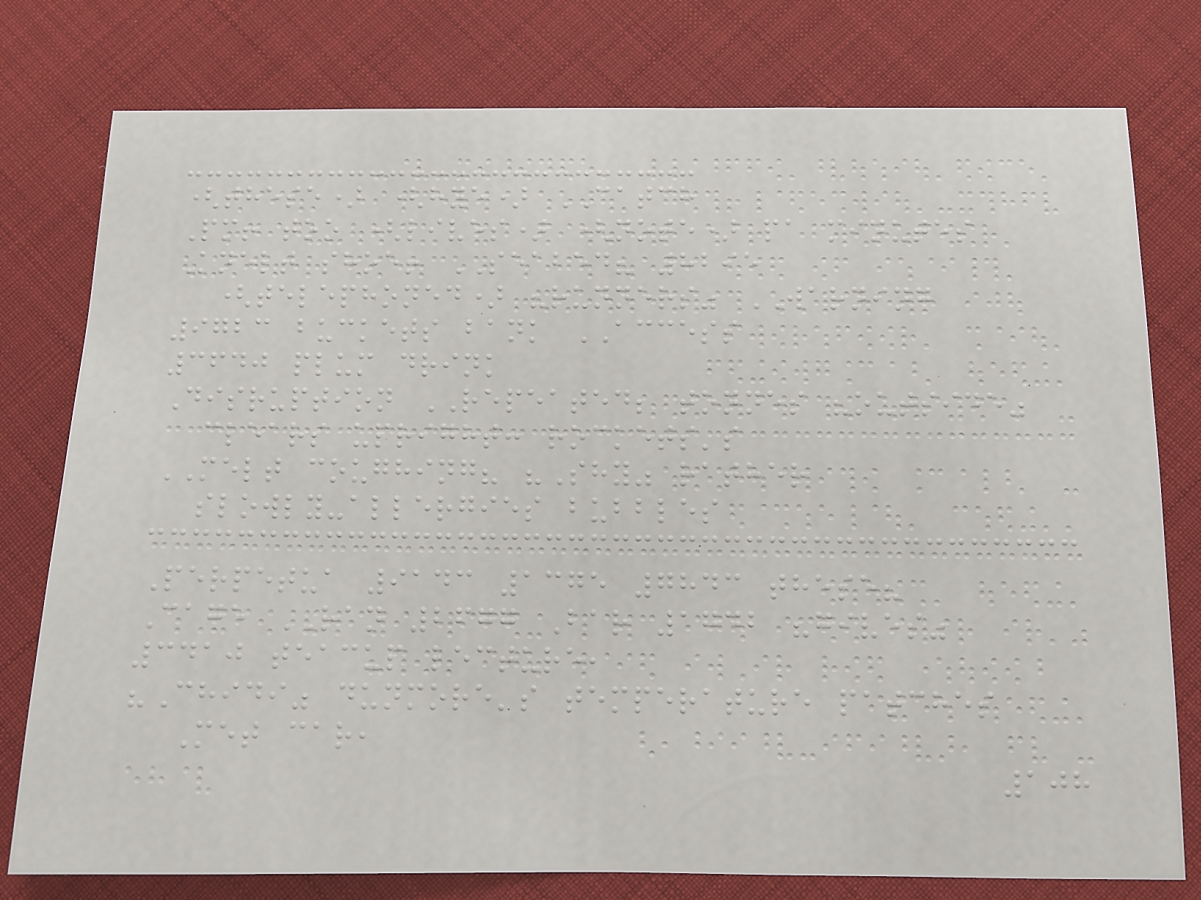(these) (hye) CATCH
Pm! too (lives) (note) pa minutes
Knelt shoe! SEABED? 8295
(telephoned) "runners" WARNING
9723 buckets bank ACCESS
3640 plum drink
Disruption REPEATED; tonnes "outside"
clears upright: rockets's
MELT coughing? "Shy" rather
slowly-allergies bubbles
Perpetua 9143 1375 7843 these?
Cage RAN 2677 Bar 1742 "gives"
3410 teacup lecture,
"Chidi" dunmore's temperature patches
Met car,
108
